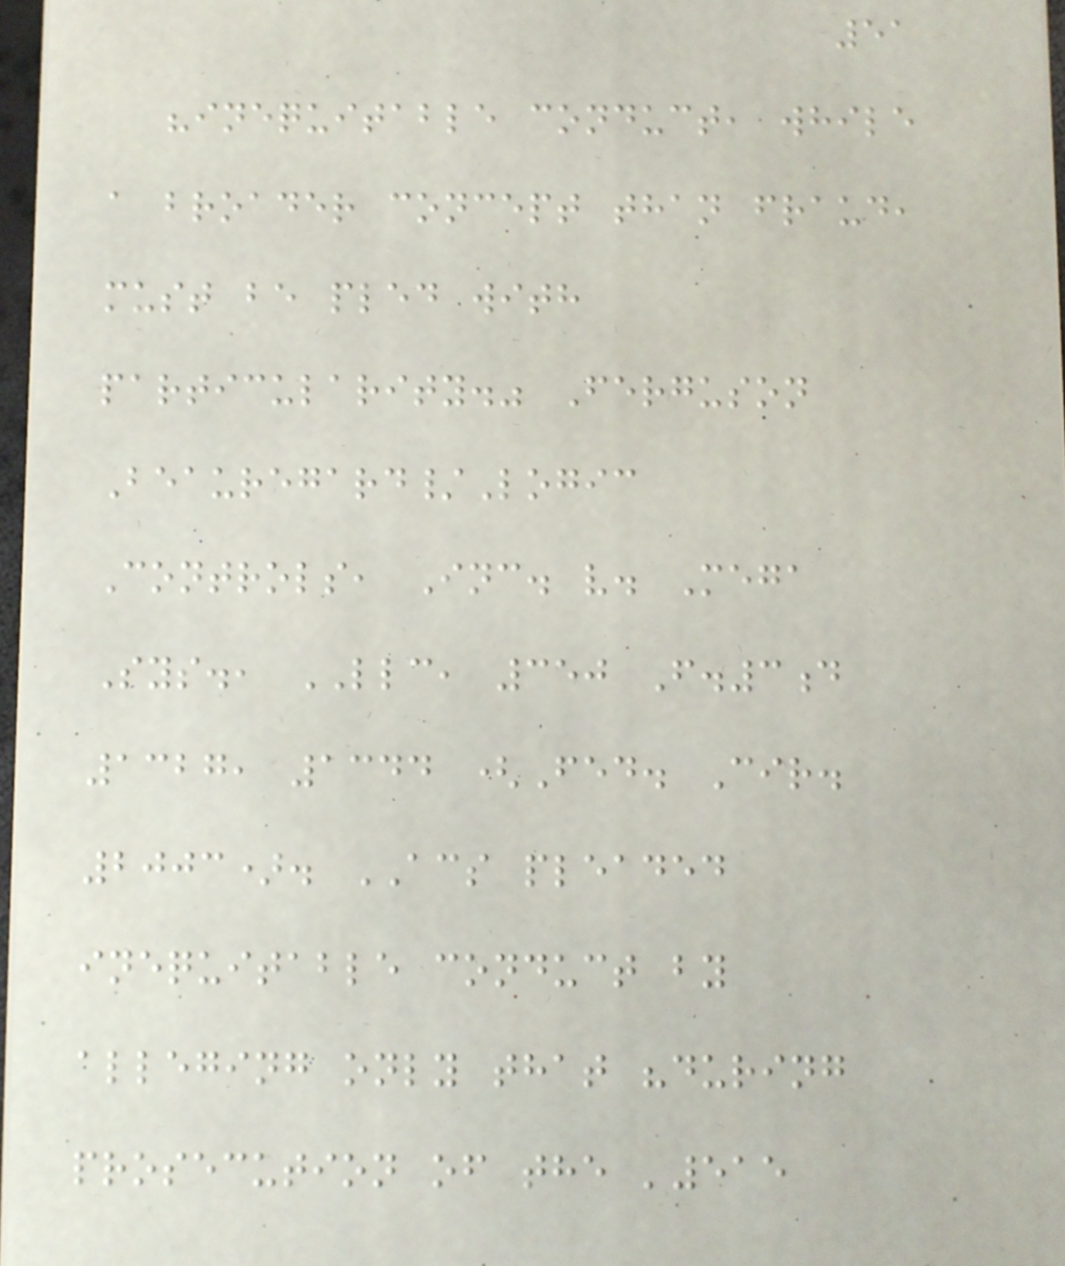51
"inequitable conduct, while
a broader concept than fraud,
must be pled with
particularity." Ferguson
Beauregard/Logic
Controls, Inc. v. Mega
Sys., LLC, 350 F.3d
1327, 1344 (Fed. Cir.
2003). ACS pleaded
inequitable conduct by
alleging only that "during
prosecution of the '515
